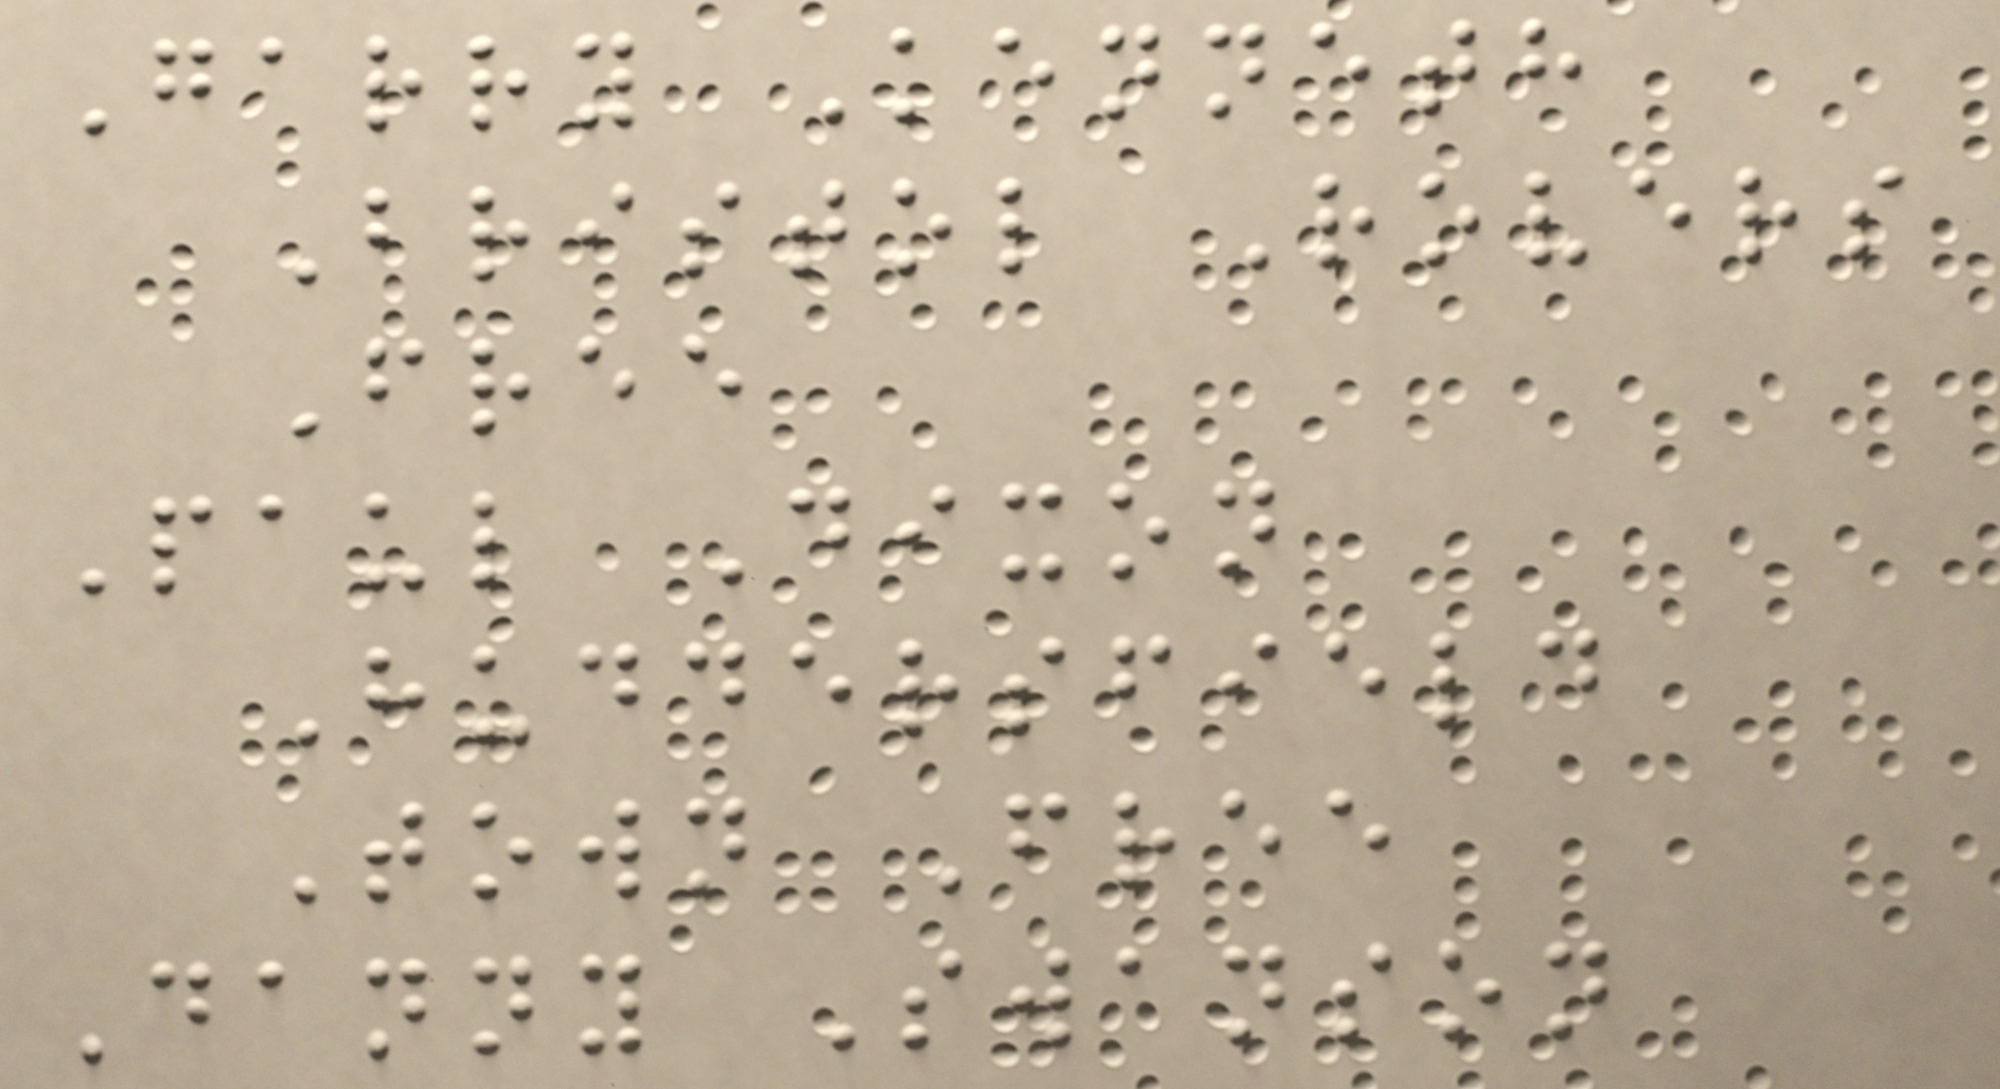Garry Kenneth
Bristol Rovers
Free
Paul Dixon
Huddersfield
Town Free
Danny Swanson
